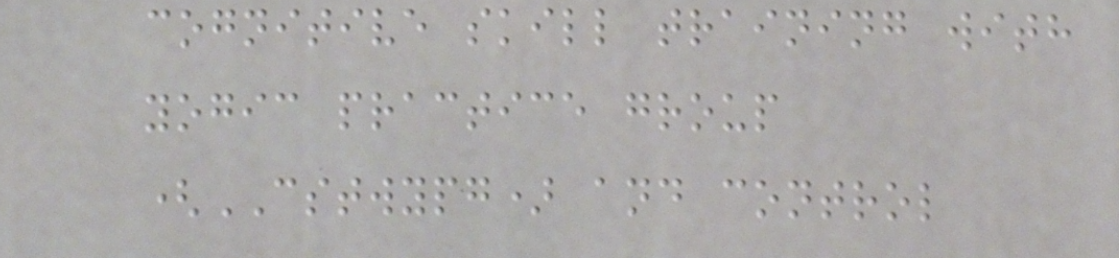cognitive skill training with
yogic practice group
(CSTWYPG) and control
